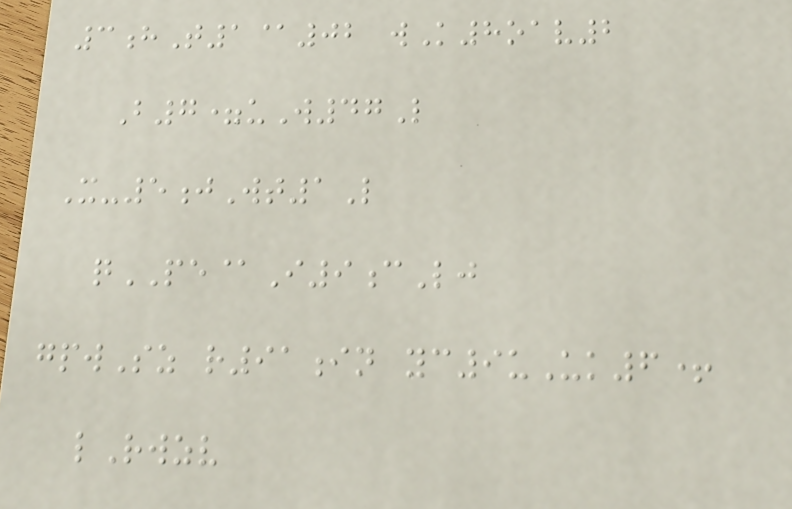3hT1@02 wK8oav2
B7=uW47L
X-5jWt1L
qPE@I9cLj
gpwSz r91in yc9uUk6+
lRwzv
